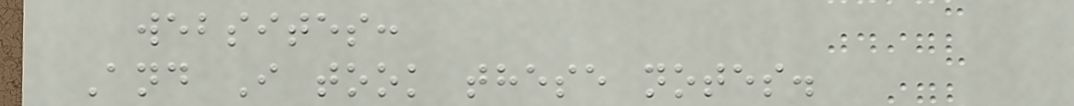websites:
And I took these notes.
